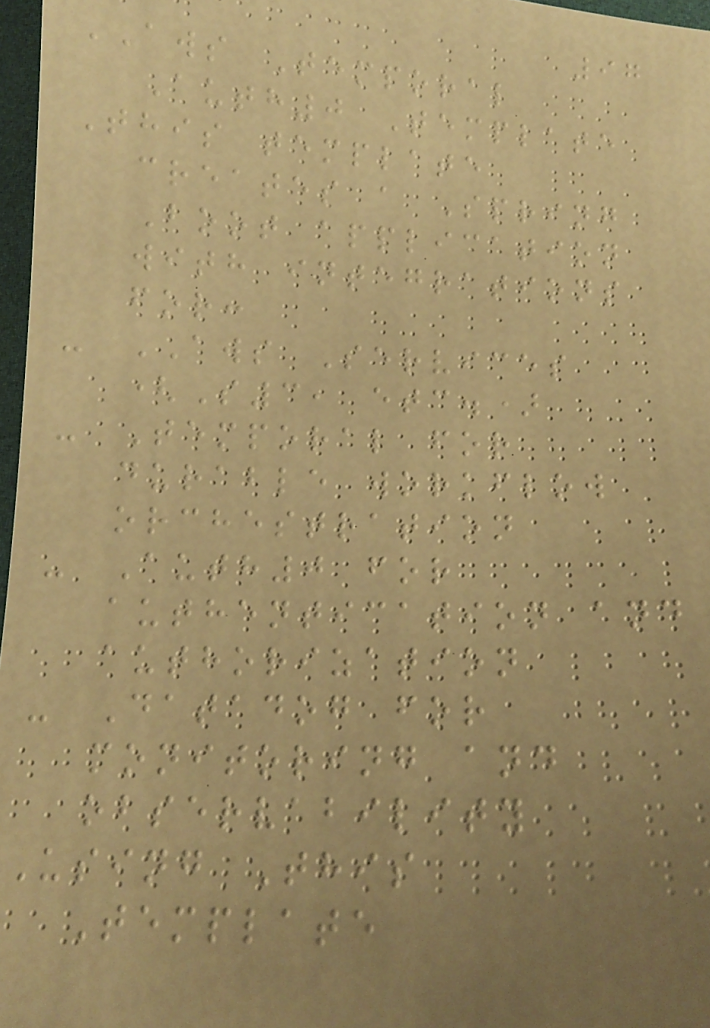97
AWS Temporal
Auth0 Template
This template
creates a Spring
Boot application
with integrations
for:
- AWS Services
(S3, etc.)
- Temporal for
durable workflow
orchestration
- Auth0 for
authentication and
authorization
- Datadog for
monitoring and
observability
Using This
Template
